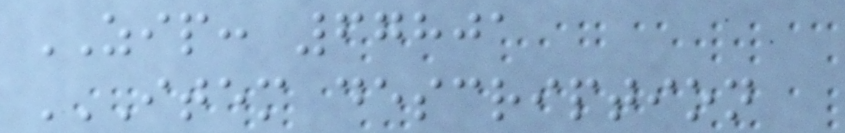ZIP: 67801
ITEM DESCRIPTION
